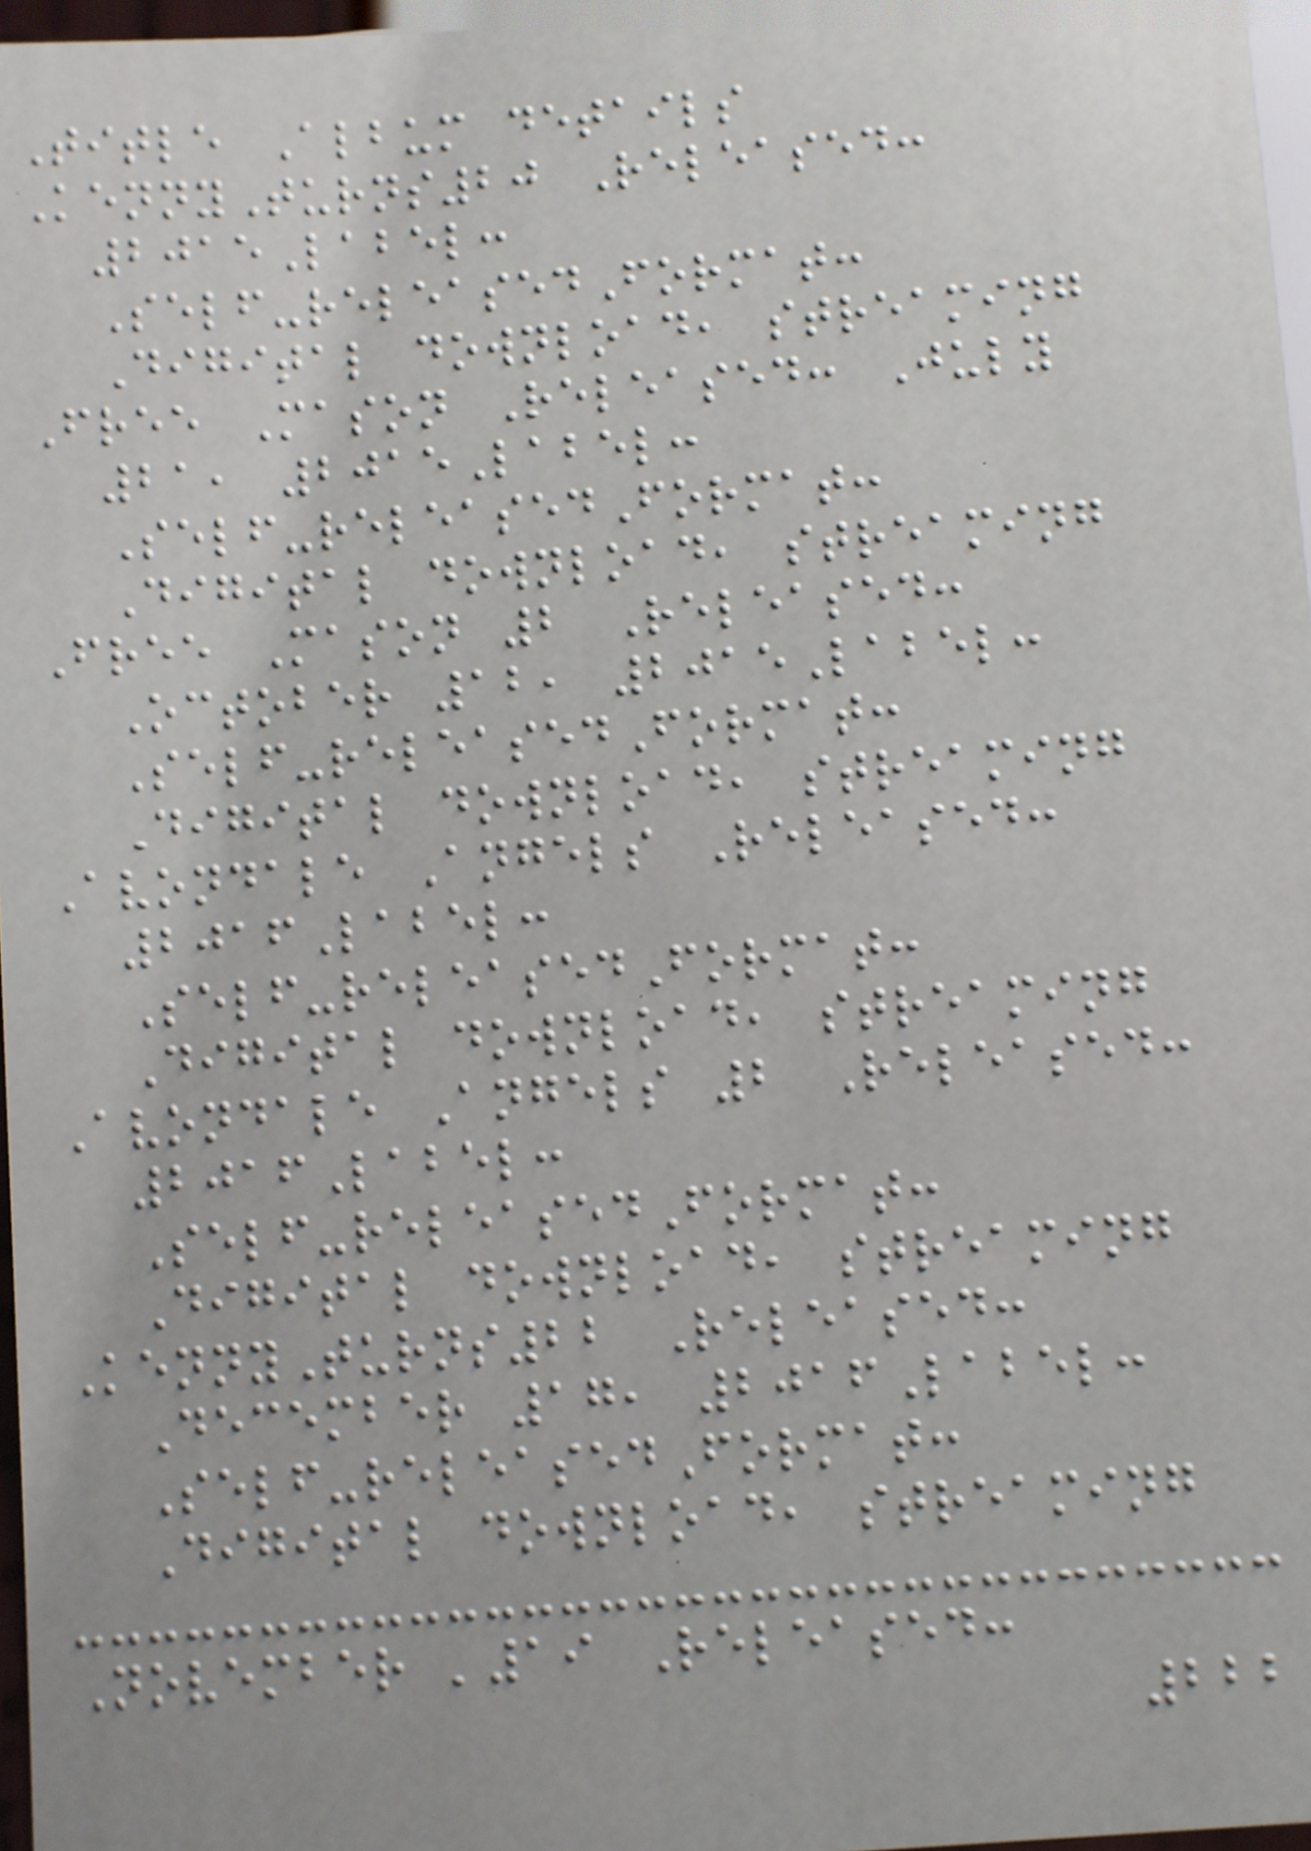Title Album details
KennyTurns20 Released:
2015Label:
Self-releasedFormat:
Digital download, streaming
Free Mason Released: July
21, 2015Label:
Self-releasedFormat:
Digital download, streaming
Free Mason 2 Released:
October 12, 2015Label:
Self-releasedFormat:
Digital download, streaming
Avondale Angels Released:
2016Label:
Self-releasedFormat:
Digital download, streaming
Avondale Angels 2 Released:
2016Label:
Self-releasedFormat:
Digital download, streaming
KennyTurns22 Released:
December 17, 2016Label:
Self-releasedFormat:
Digital download, streaming
November '19 Released:
222
